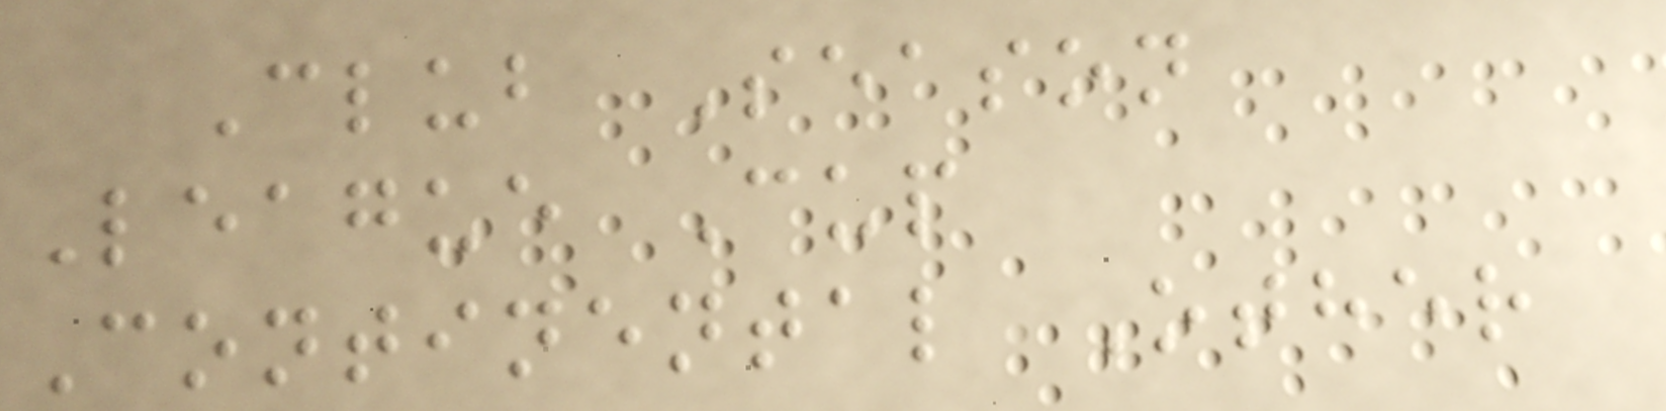Club Season
League Cup
Continental Other
